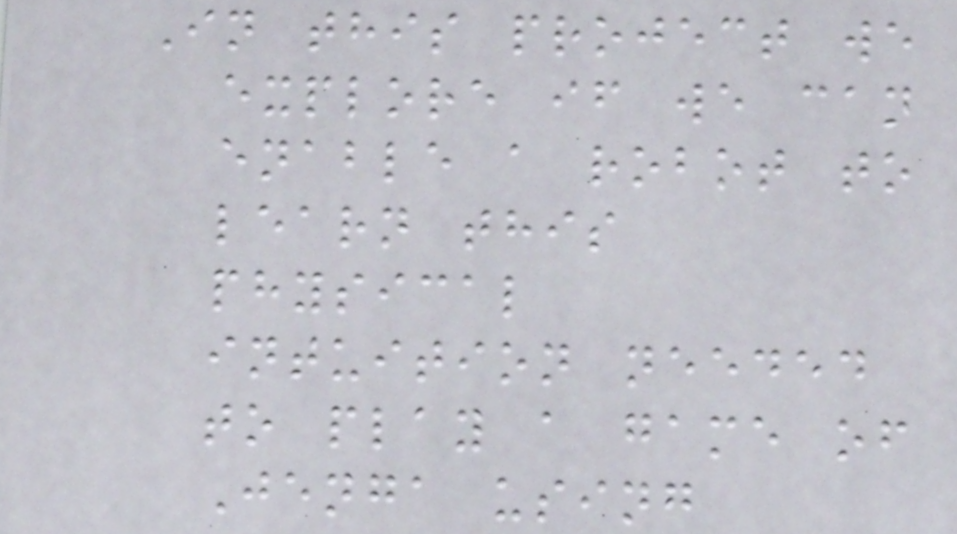In this project we
explore if we can
enable a robot to
learn this
physical
intuition needed
to play a game of
Jenga using
